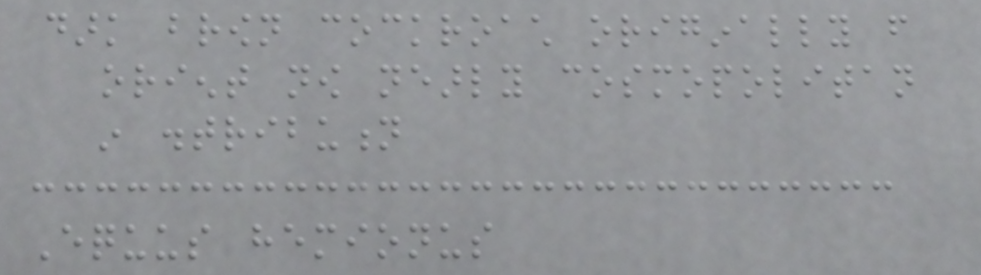dark brown cockroach originally from
orient now nearly cosmopolitan
in distribution
Equus hemionus
